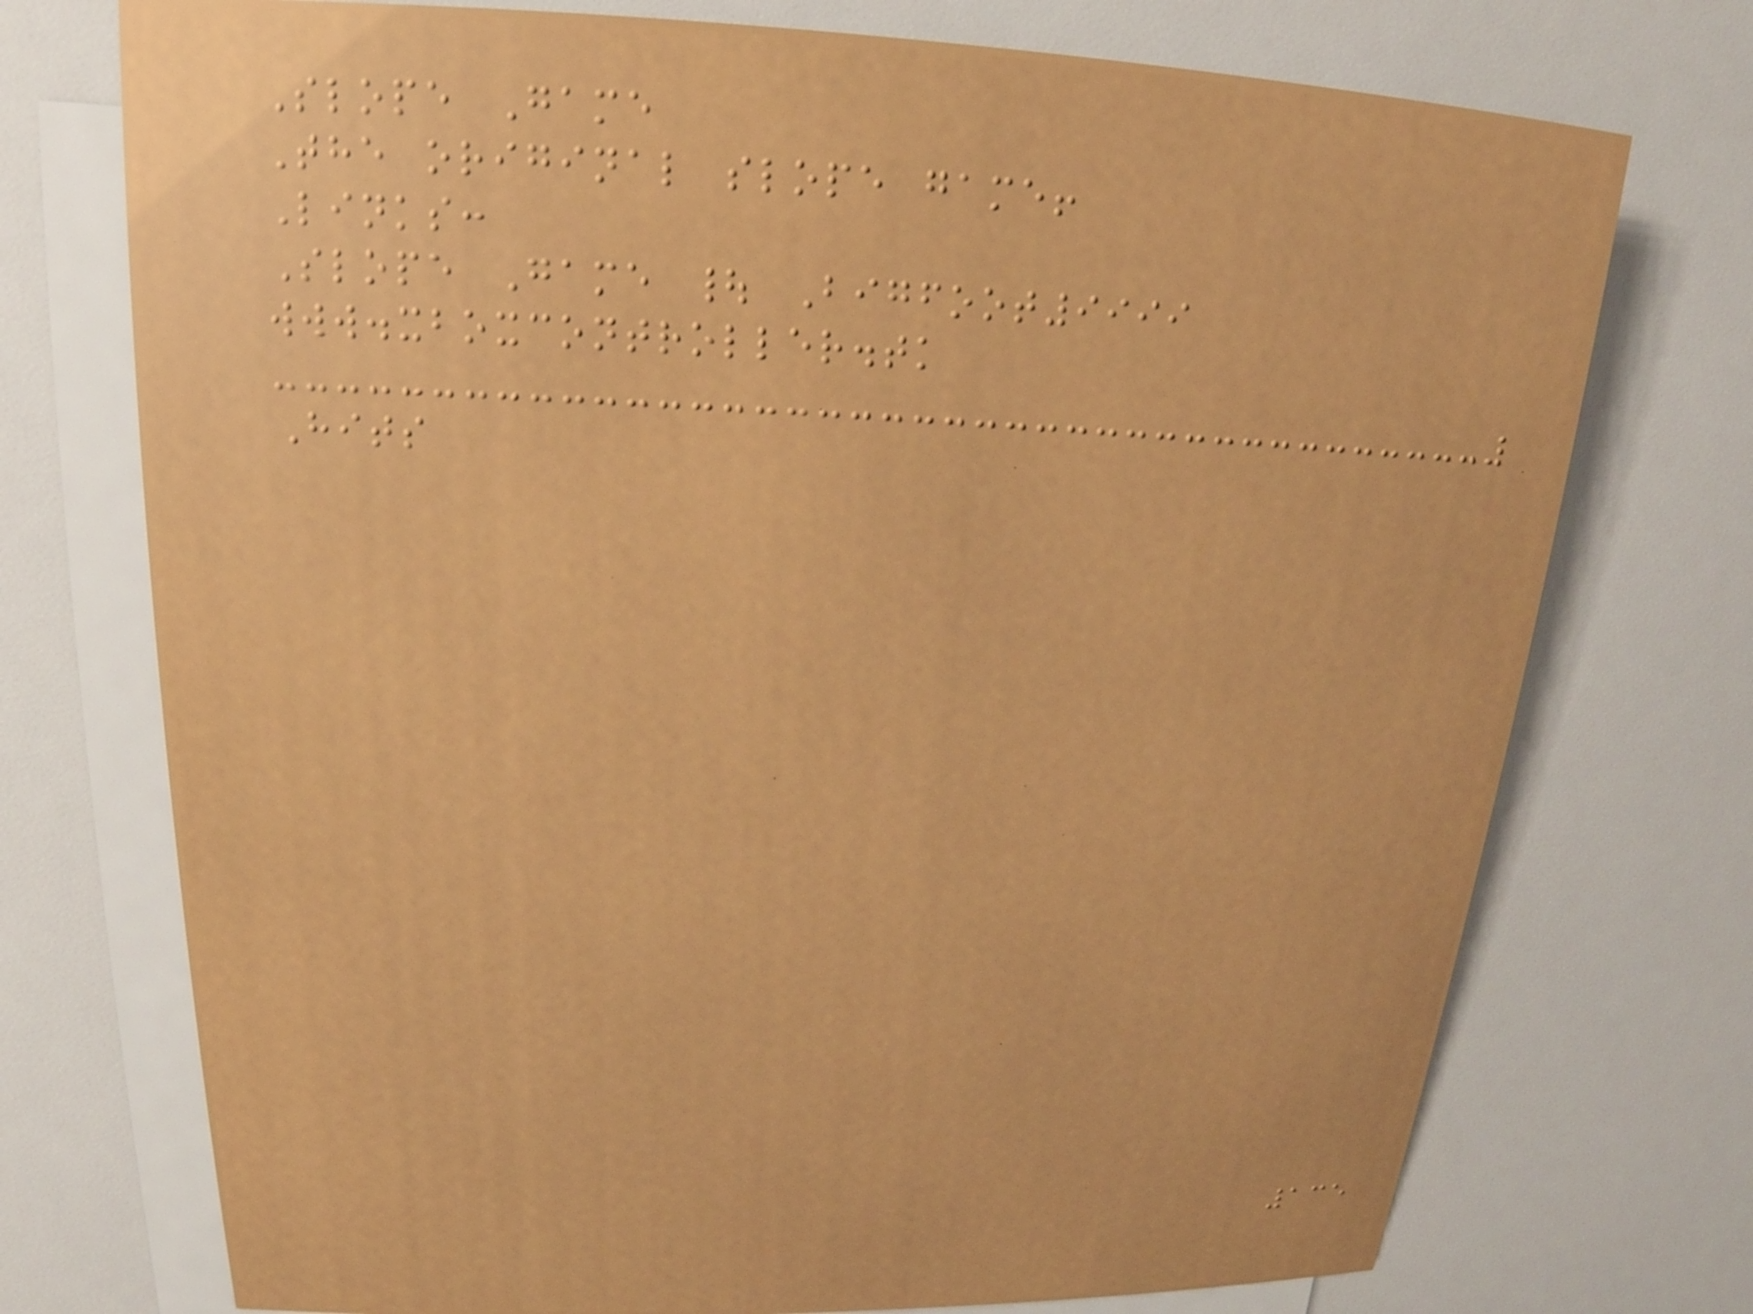Slope Game
The original slope game!
Links:
Slope Game | Bigfoot9999
www.xboxcontroller.tk
Hits
135
